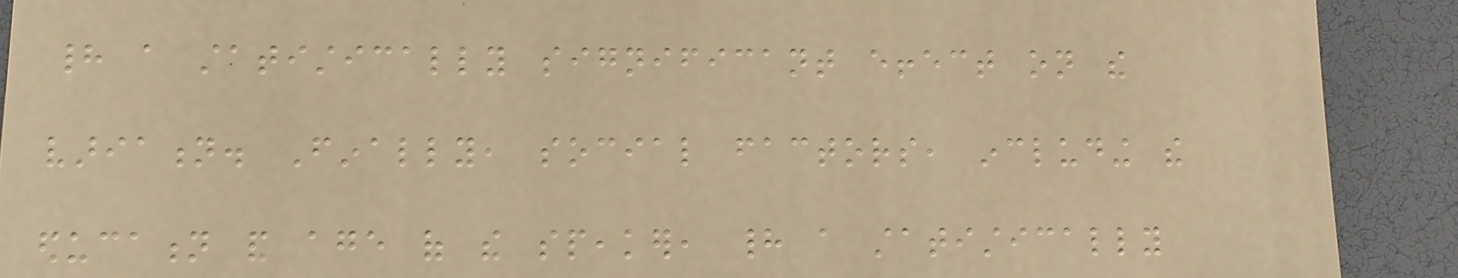had a statistically significant effect on the
variation. Finally, social factors, including the
education and age of the speaker, had a statistically
